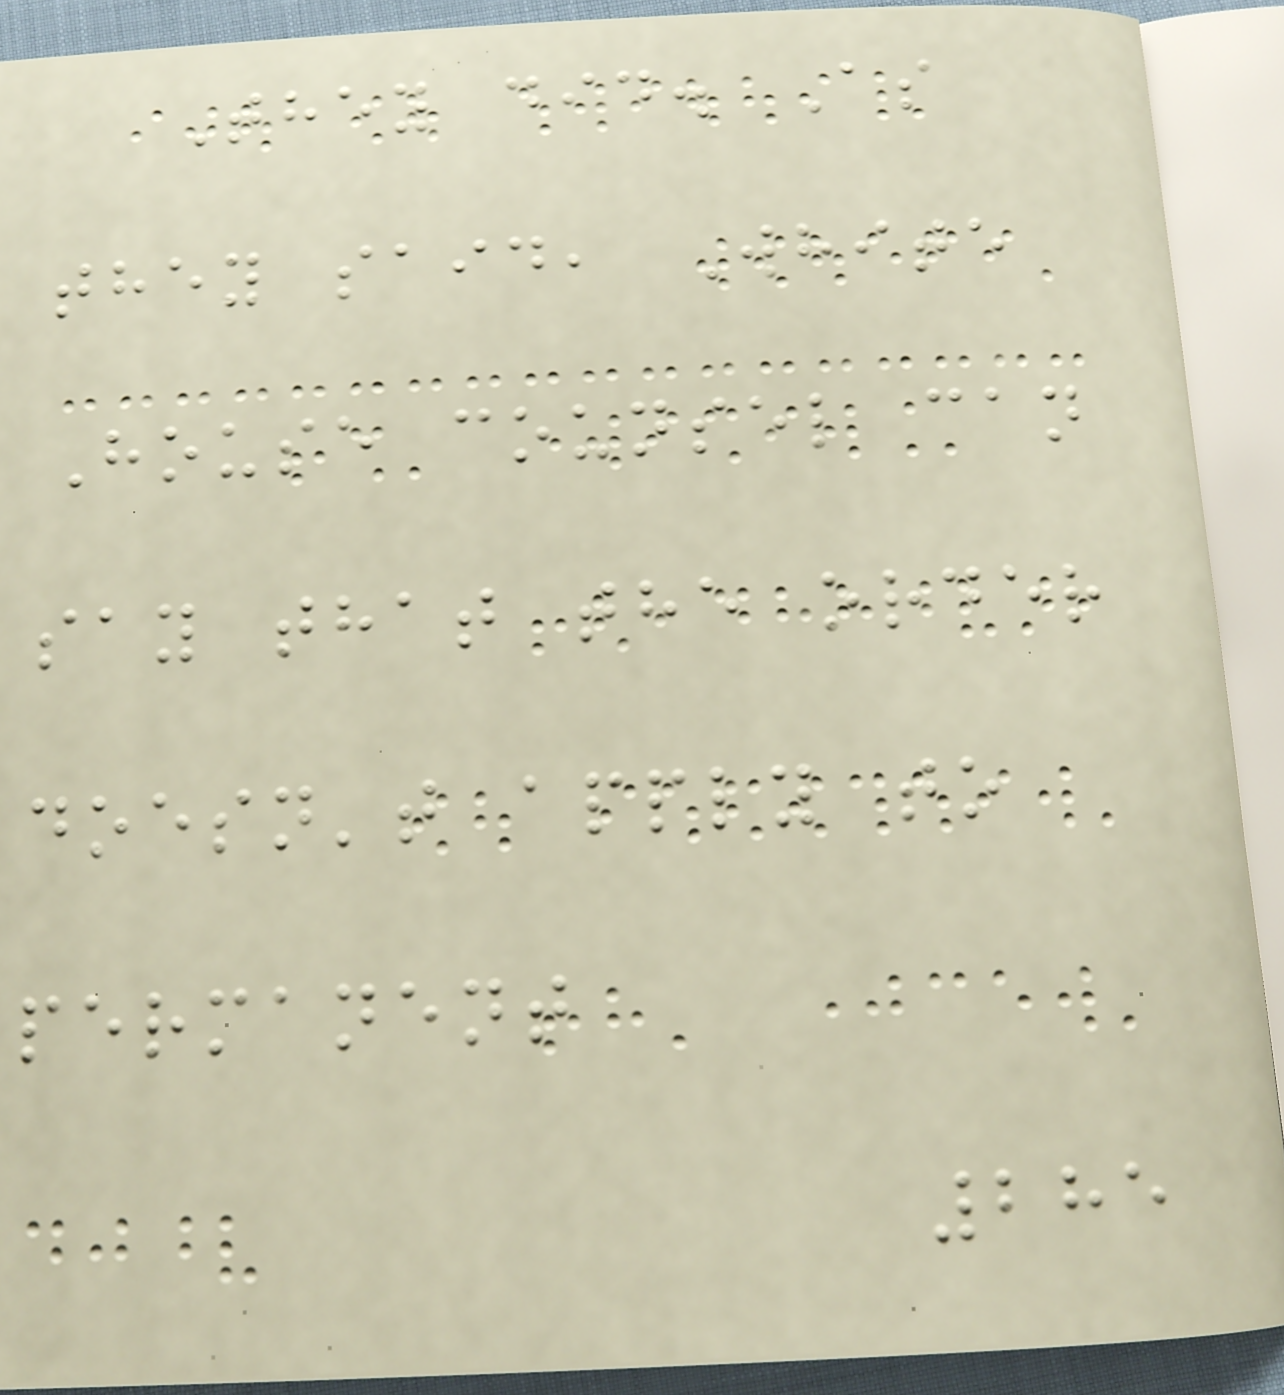They did. As
they said, White
House counsel can
say that the order
doesn't apply to
permanent
285
